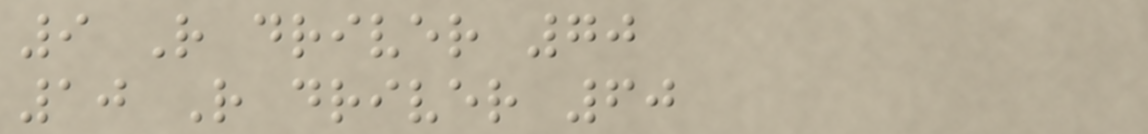9 R driver 70
10 R driver 60
